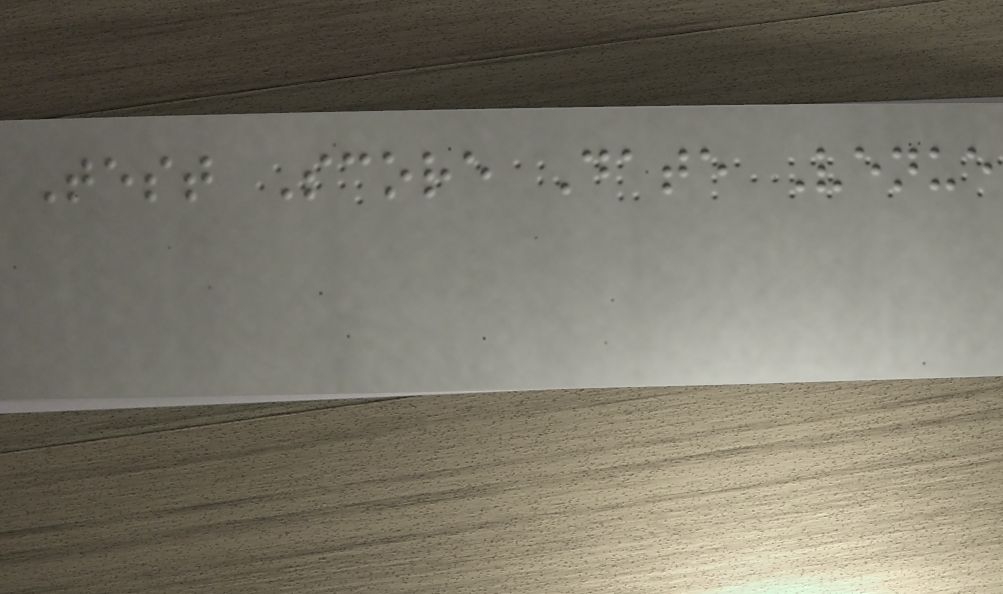Test Score Date Venue
